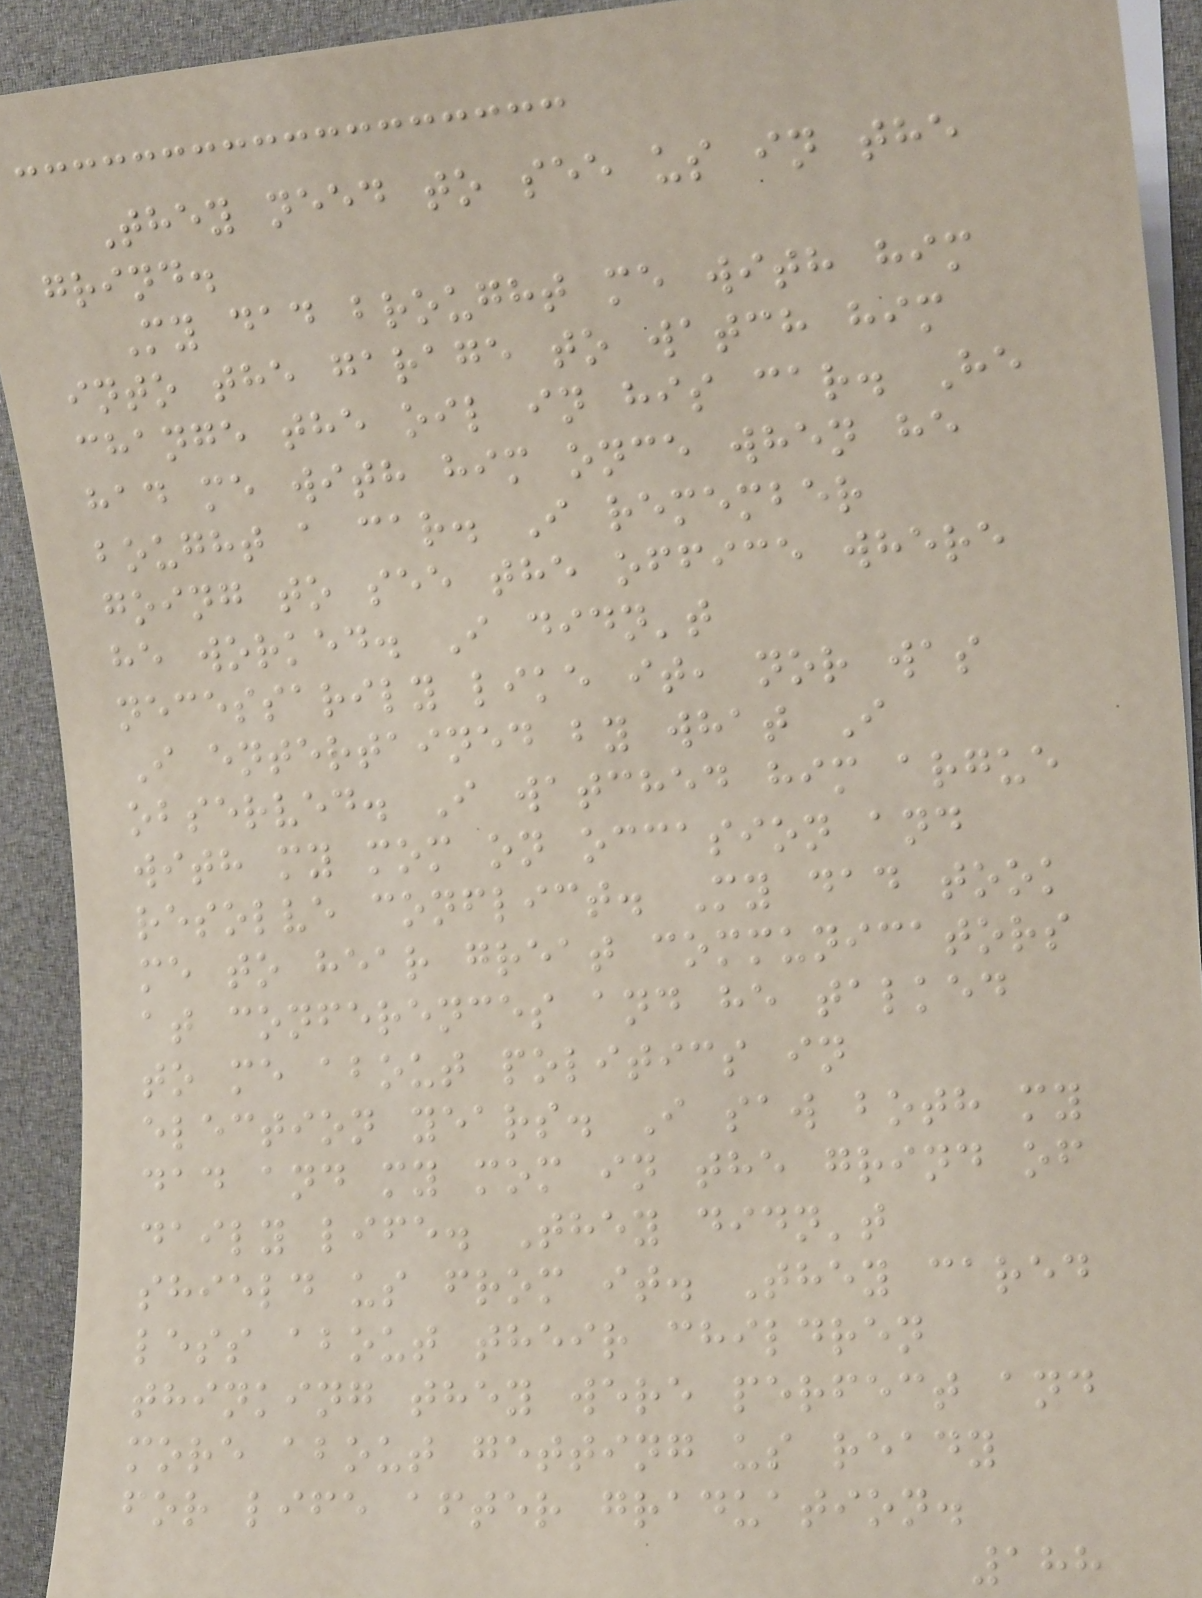They need to see us in the
grind.
My dad brought me with him
into the garage to watch him
change the oil in his car. He
had me with him once when he
bought a car. I remember
going to see the office where
he worked. I didn't
necessarily like it, nor was
I entertained by what I
observed. I watched him argue
with my mom on occasion and
resolve conflict. My dad took
me to hear great communicators
at conferences and he talked
to me about politics in
election years. I saw both my
dad and my mom in the grind of
daily life. They didn't
shield us from it. They cared
less about their children
thinking they were perfect and
more about getting us ready
for life after graduation.
188
